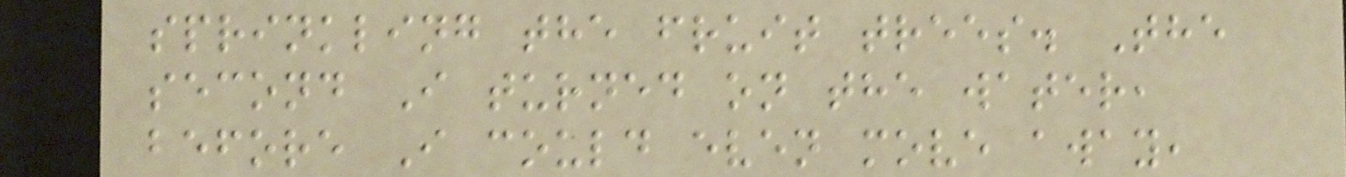sprinkling the fruit trees. The
second I turned on the water,
before I could even move away,
